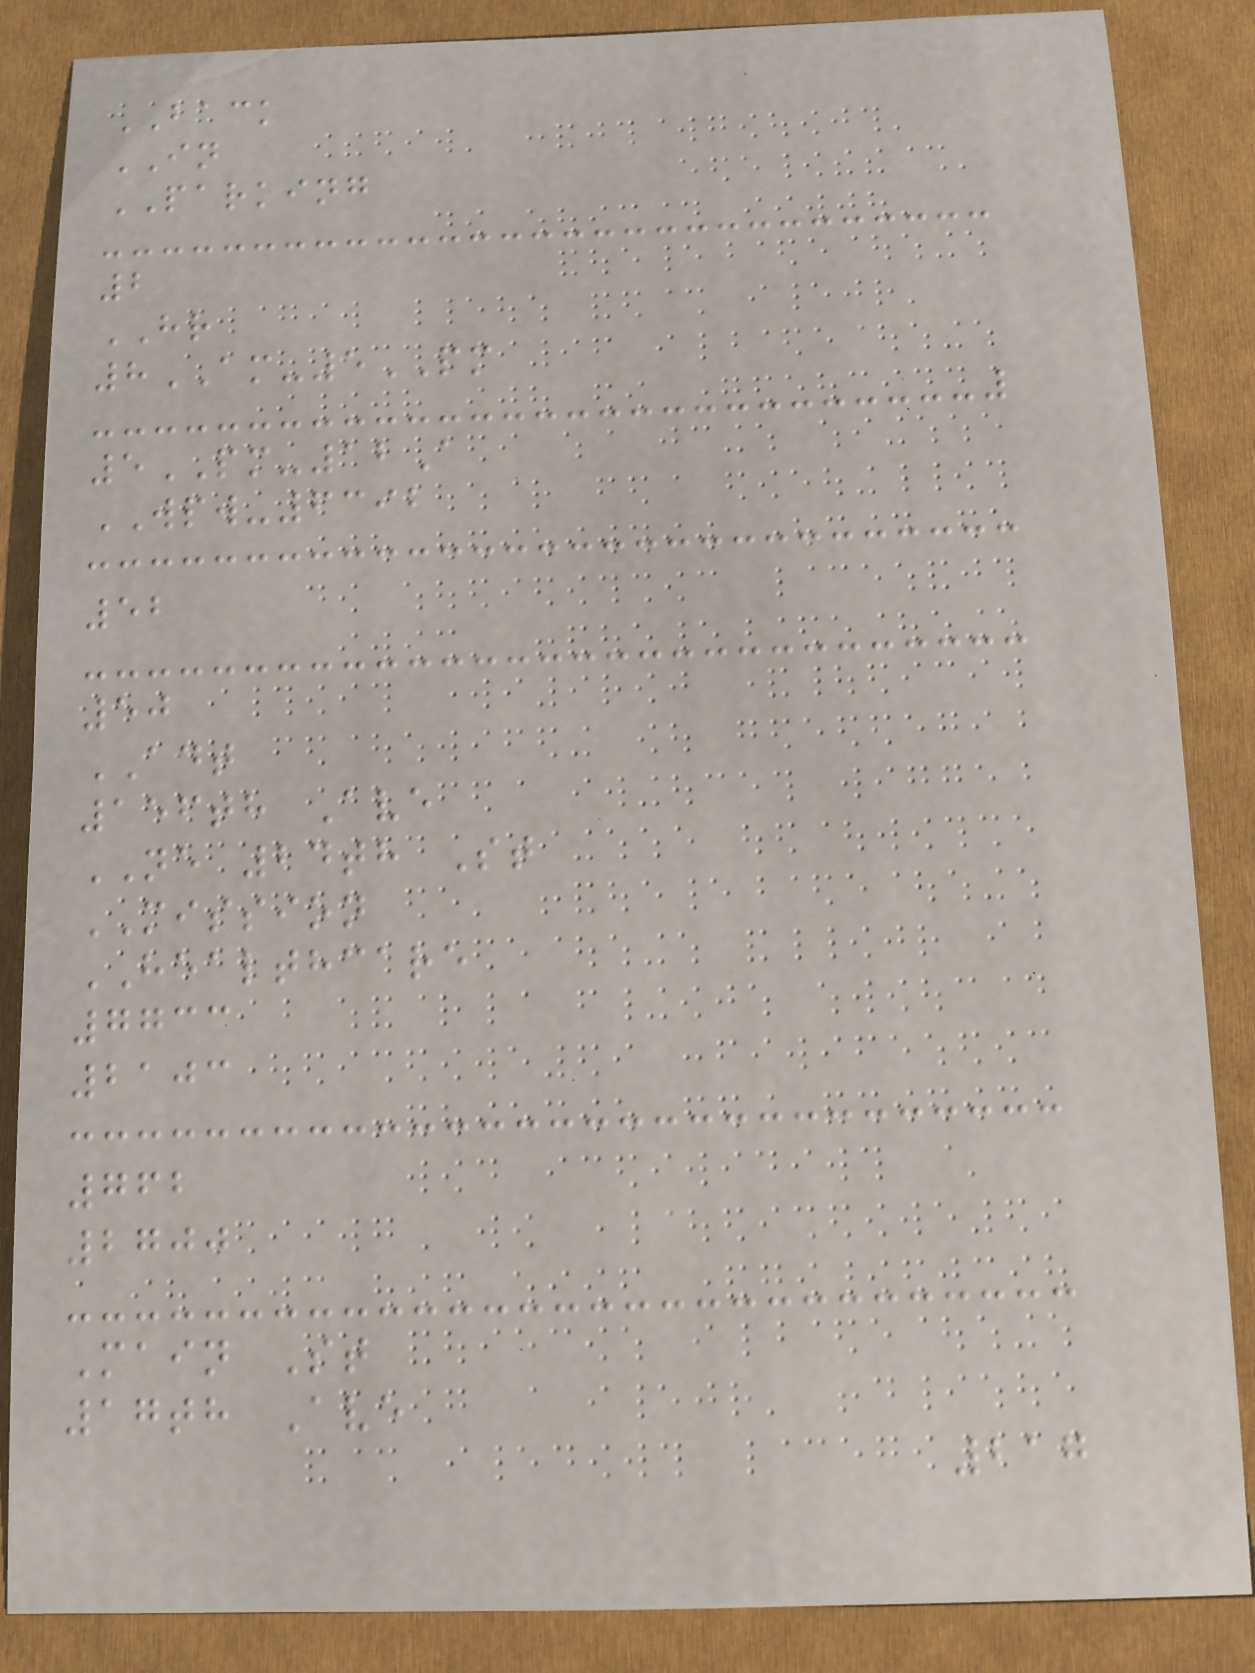BACK
IN
PARKING
2
HR
8AM-5PM
5PM-12A
WPW-6392
52
50
ADT
156th Ave
NE 24th St
MISSION
HEALTHCARE
7733
2103
762
2700
Main St
17th Ave
217
